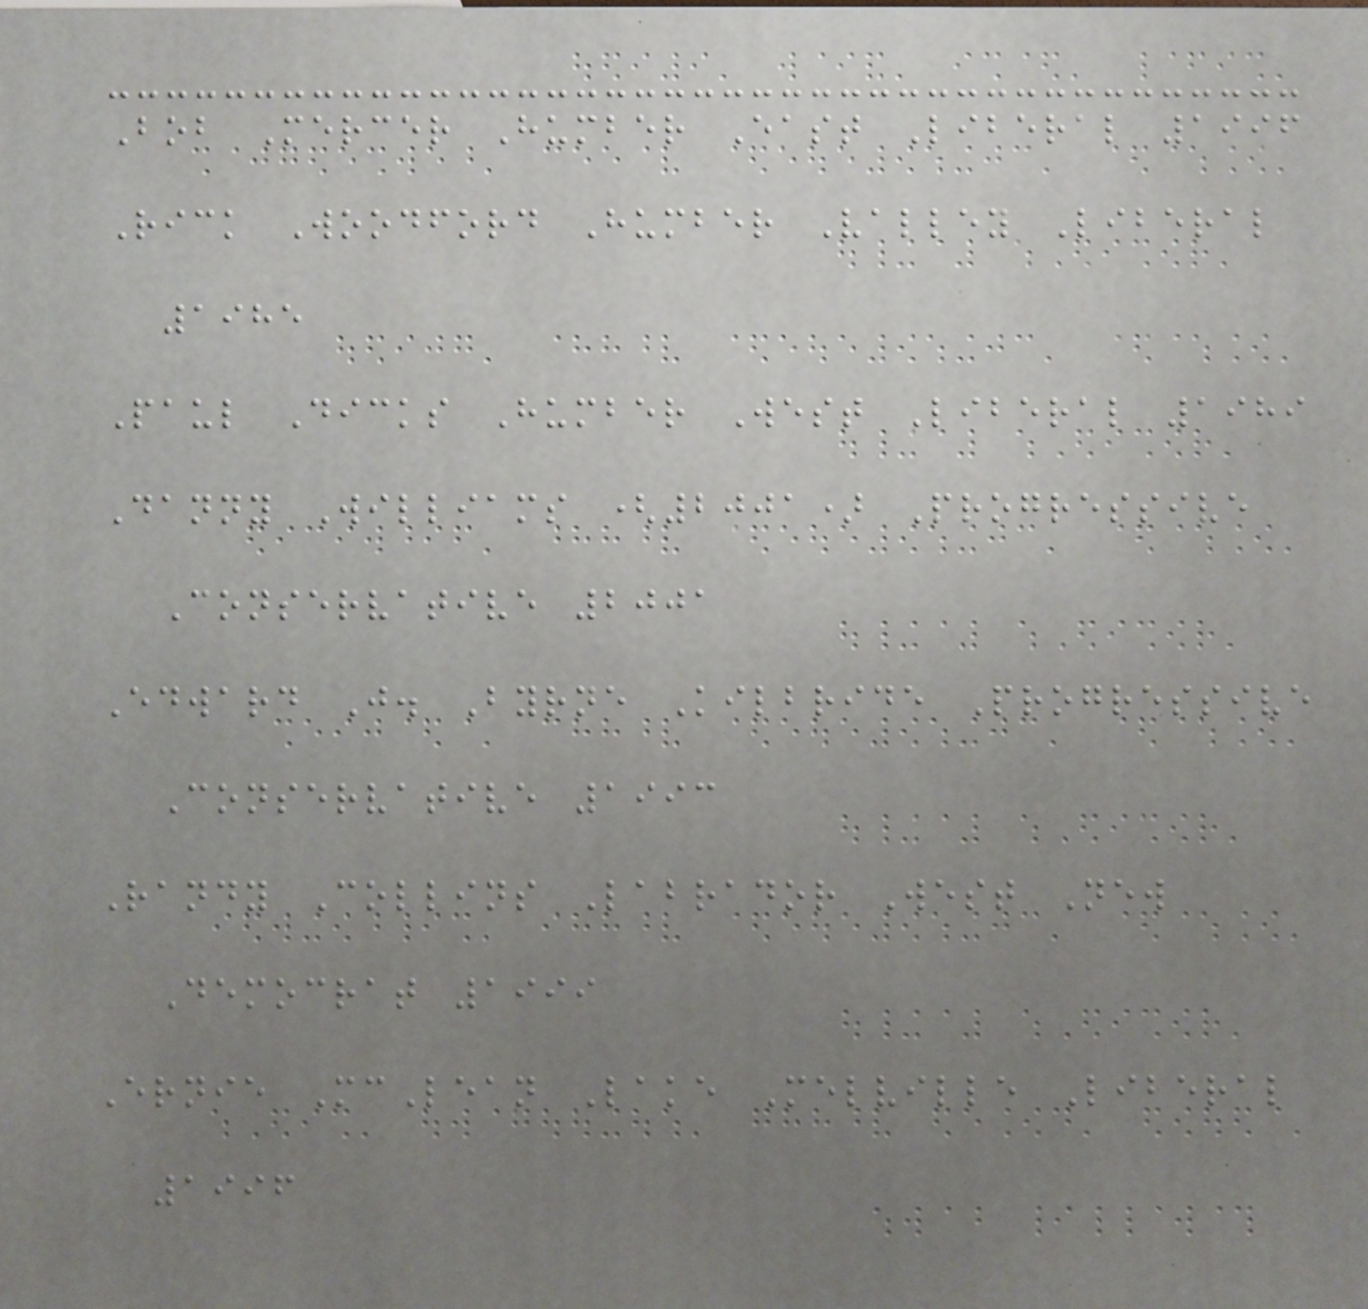Bob Mercer Humber East Liberal 1996
Rick Woodford Humber Valley Liberal
1985
Paul Dicks Humber West Liberal 1989
Danny Williams (2001) Progressive
Conservative 2001
Edward J. Byrne Kilbride Progressive
Conservative 1993
Randy Collins Labrador West New
Democrat 1999
Ernie McLean Lake Melville Liberal
1996
